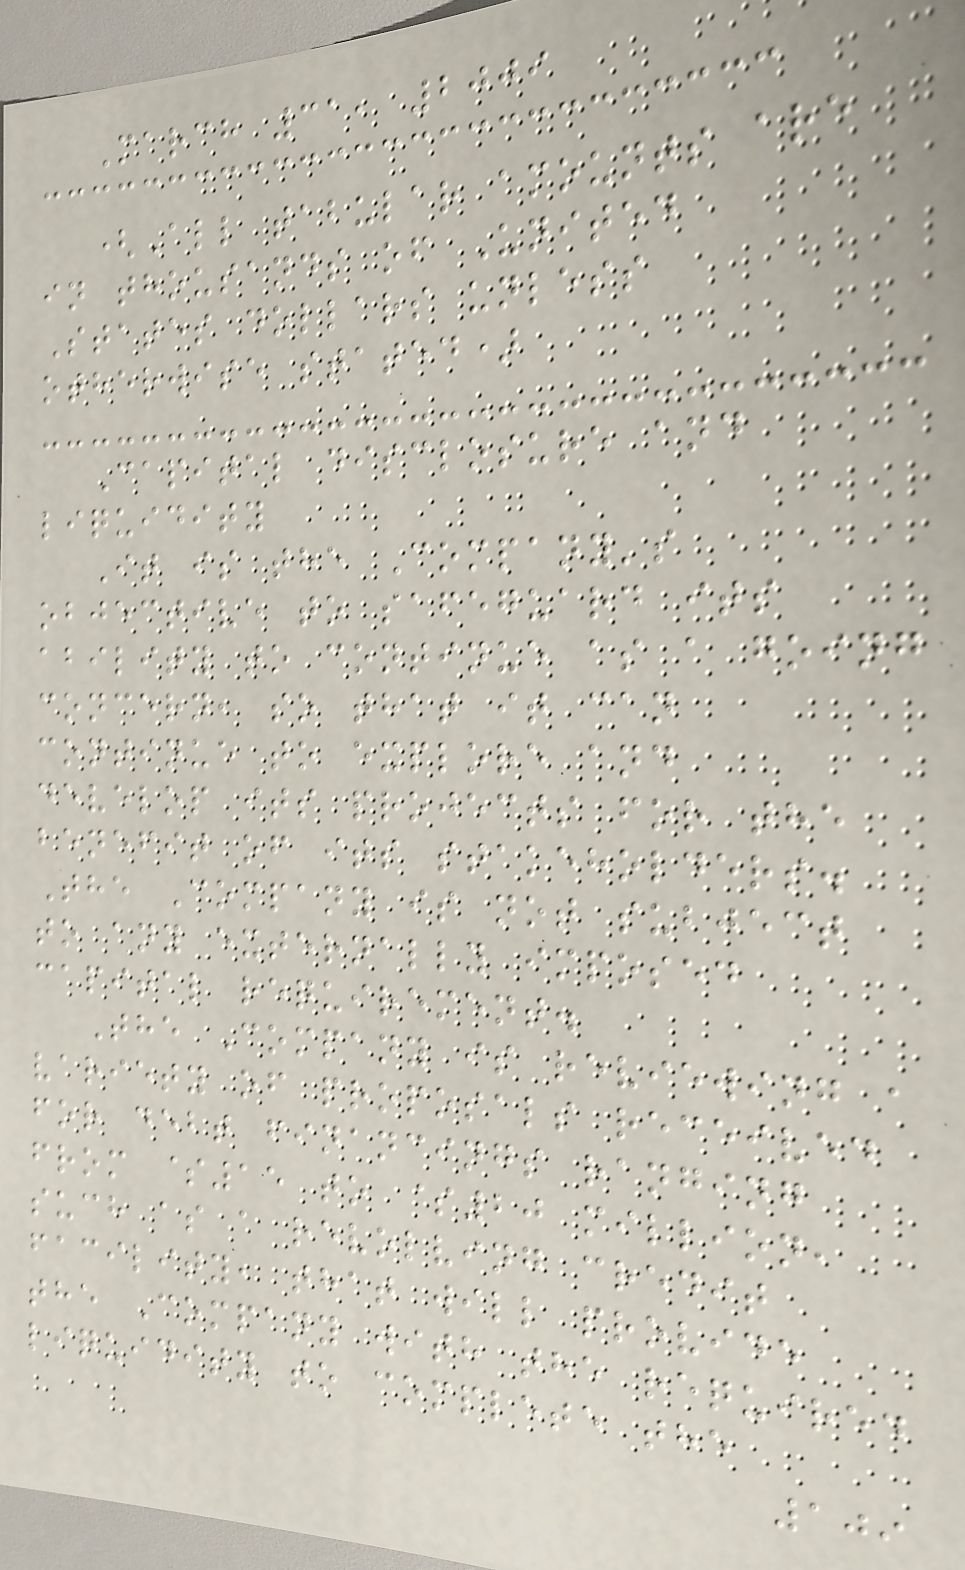March 31, 2009
(All tabular amounts are
in thousands of United
States dollars unless
otherwise stated)
Capital disclosure and
liquidity
It is the Company's
objective to safeguard its
ability to continue as a going
concern, so that it can
continue to explore and
develop its projects for the
benefit of its stakeholders.
The Company is not subject
to any externally imposed
capital requirement.
The Company is reviewing a
variety of proposals received
for debt financings ranging
from $15 to $20 million,
such as a revolving credit
facility, that will provide
the Company with the required
liquidity to complete the
109
